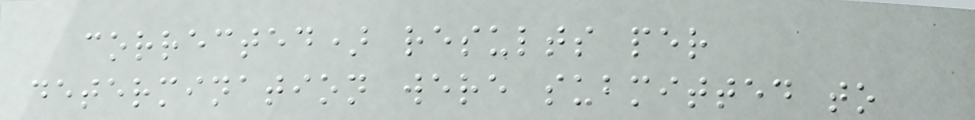corrected) results per
determination were submitted to
